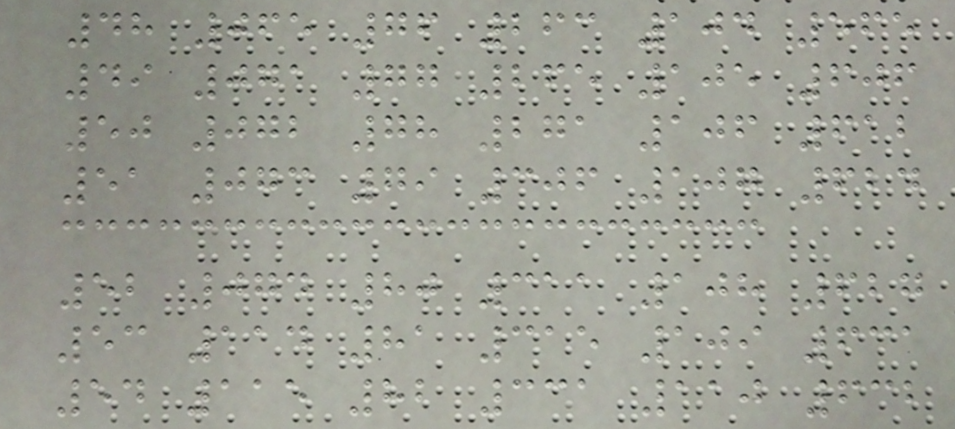48 065 76 263 104 565
49 071 77 265 105 606
50 072 78 271 106 612
51 073 79 306 107 624
52 074 80 311 108 627
53 114 81 315 109 631
54 115 82 331 110 632
